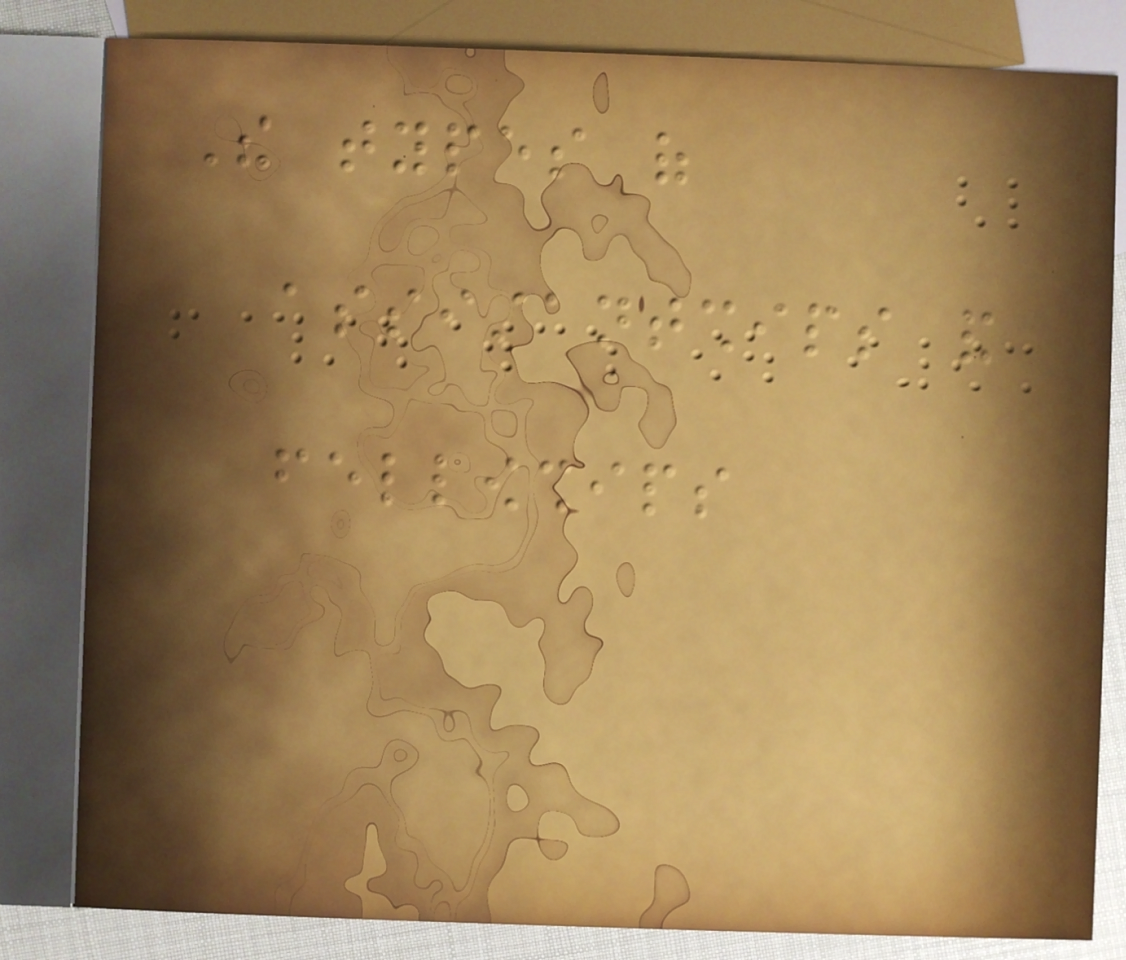The types of
assistantships and
fellowships
